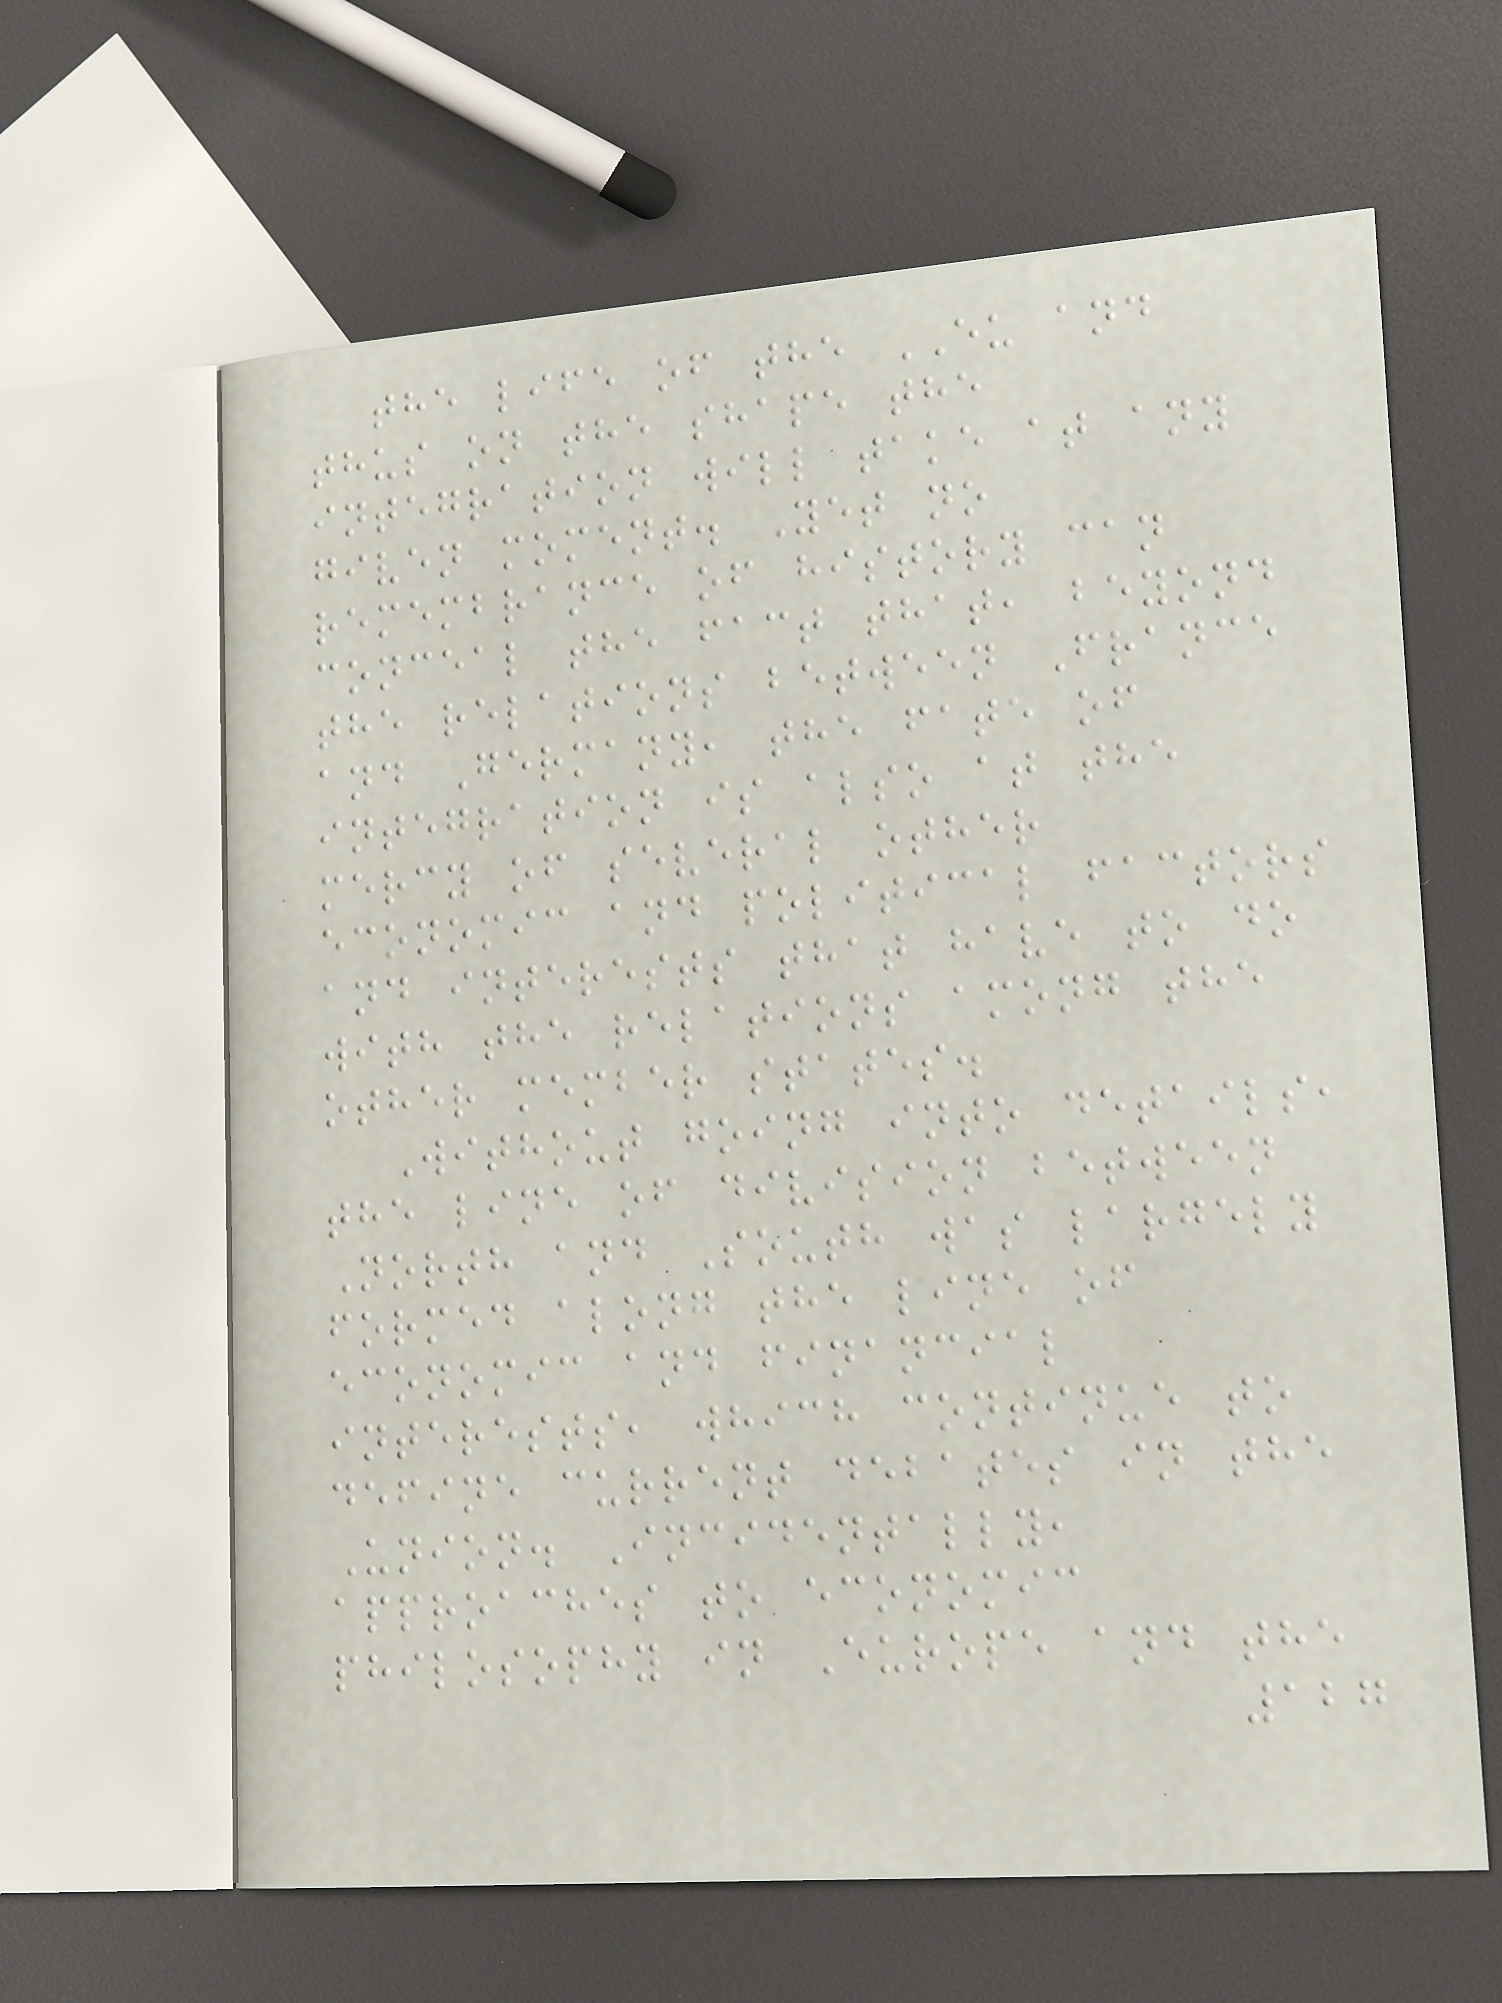the life of the EU and
thus on the shape the
integration will take at any
given moment. Yet no
remembrance of history can
conceal the fact that, beyond
the relations between France
and Germany, the fate of
integration is also at the
mercy of several other
economic and political factors
and interests that have to do
with the relations among the
other member states.
Without going into details,
the line of division between
North and South was largely
formed along the line of
economic and financial
interests, which continue to
define current debates in the
Union. Incidentally,
approaches to economic
philosophy in Europe and the
127
